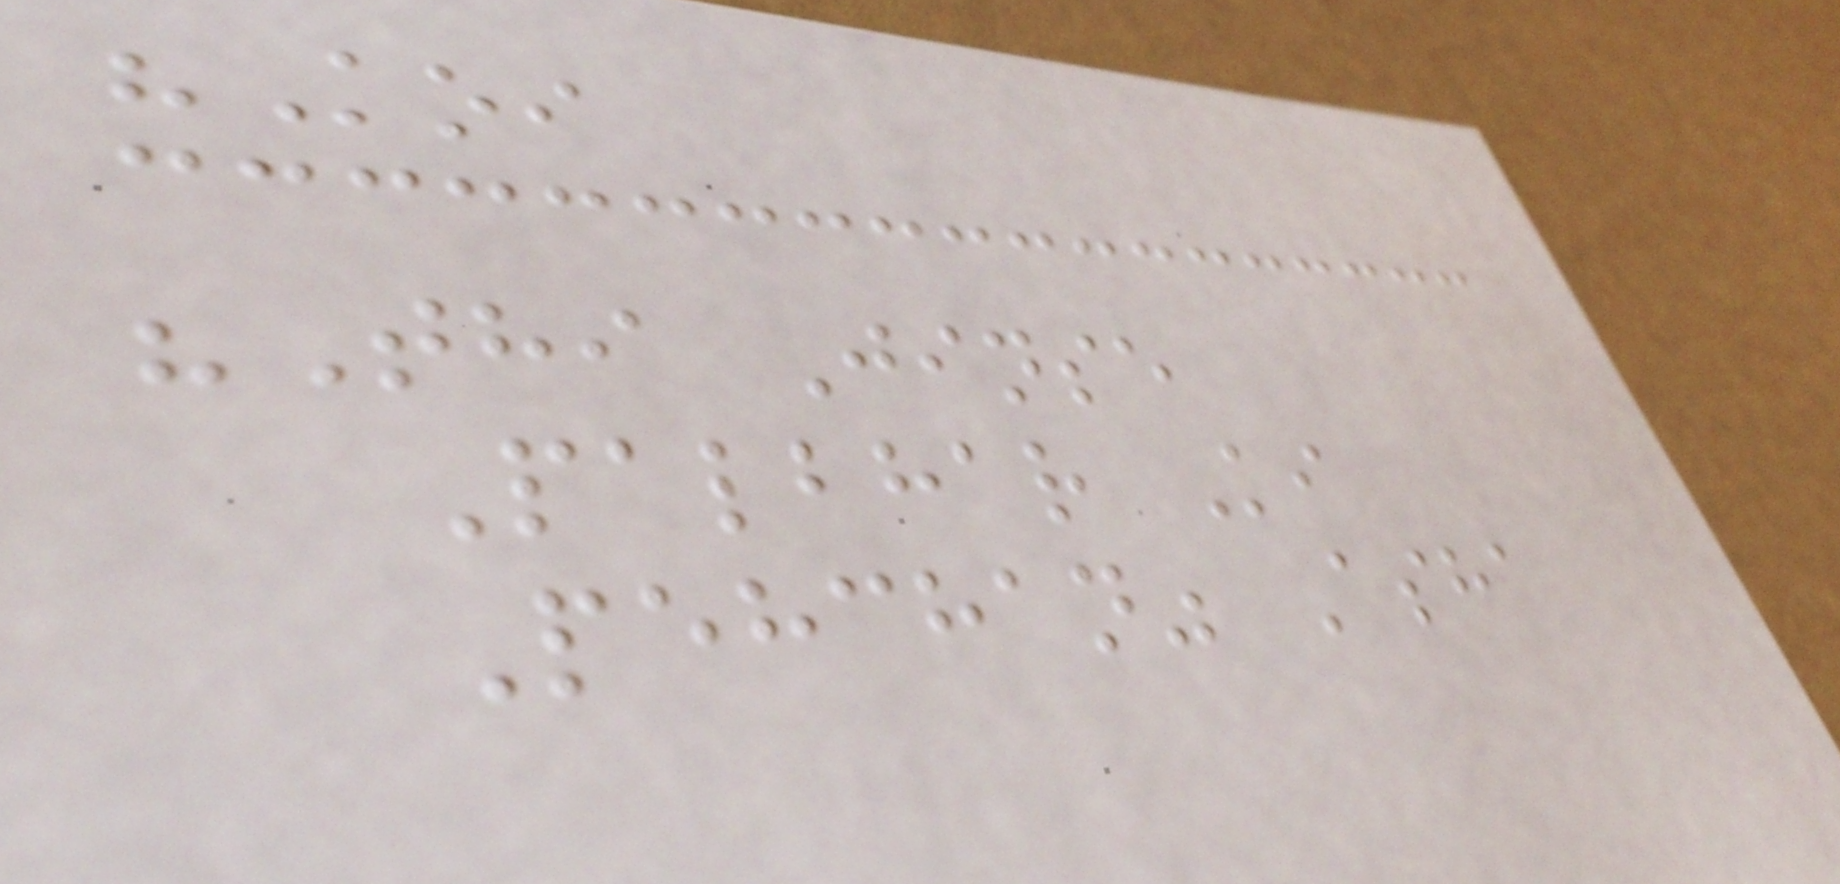"Koi
"Thi Jinse
Palbhar Ki
Pehchan" Asha
